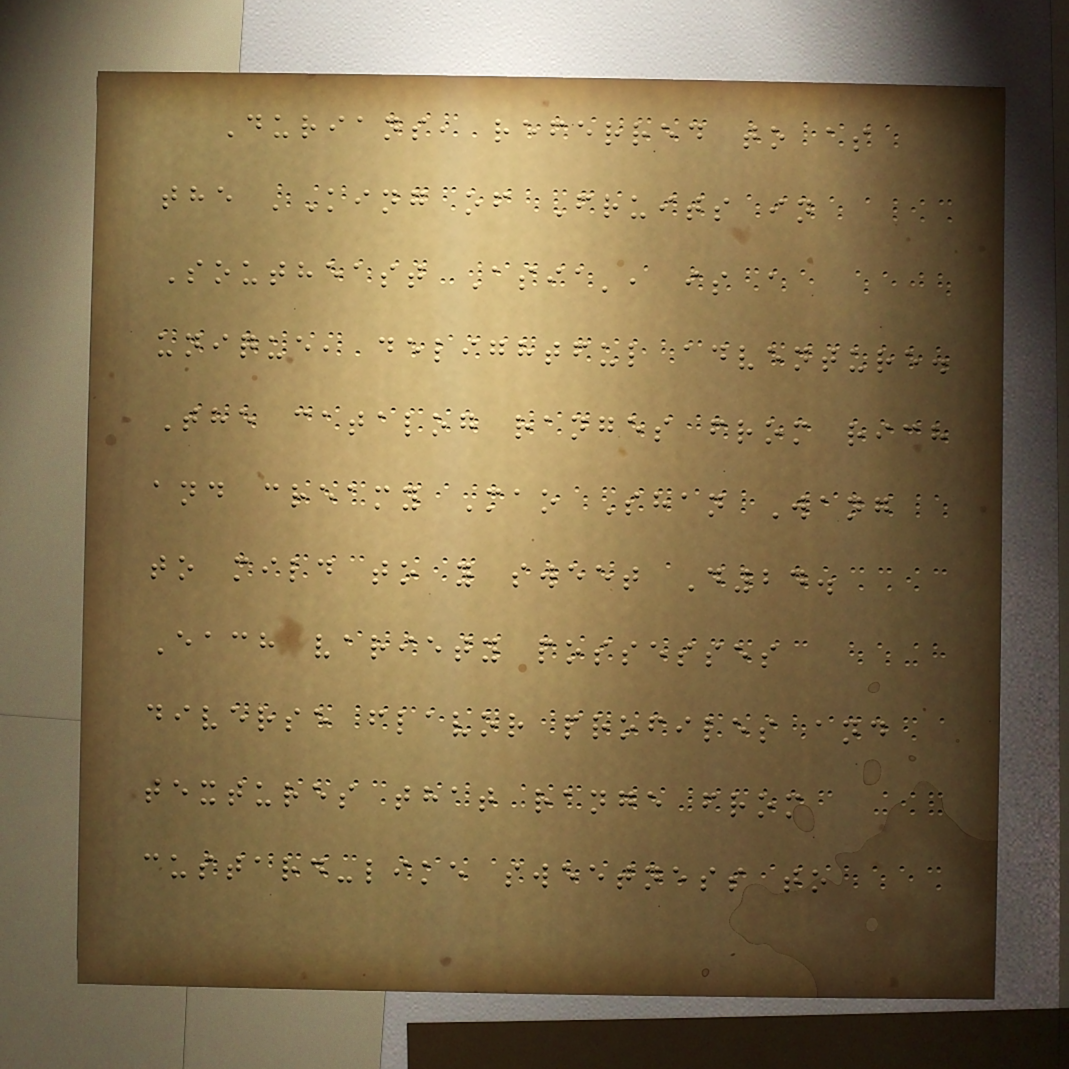Durians, referred to as
the 'King of Fruits in
Southeast Asia', is a
unique, delightful adventure.
The catalog ranges from rich
and creamy Mao Shan Wang
to mild to y sweet D24.
Each variety possesses
diverse flavor profiles and
textures that range from
custard-like sweetness to
